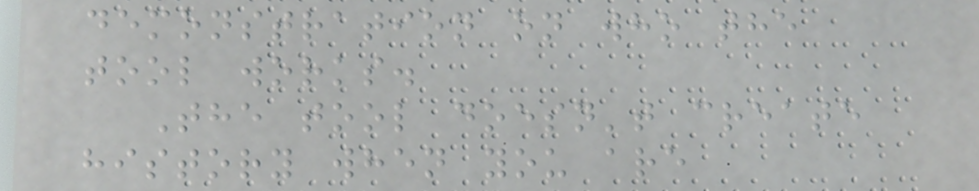demonstration on who the
tool works.
The tool doesn't create
history when you are
